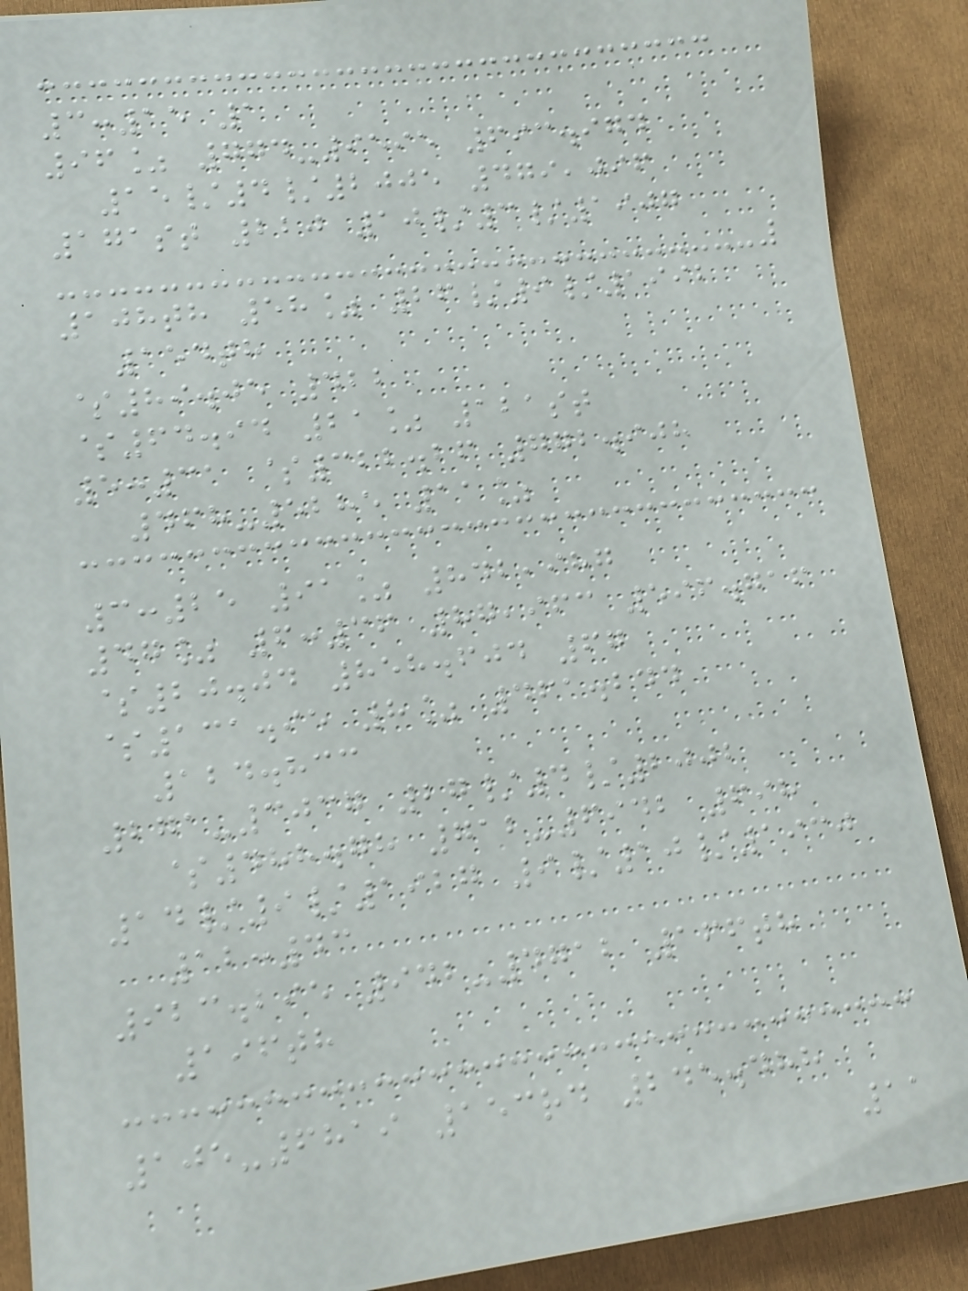3:15 1
96% 774-9595 693.974
15/4/2005 479,096
171st 220 10/3/1907
108th 58% 26/9/1992
154th
$89.05 422
$64.94 21% 121st
5:31 $322.26 772.908
468-5285 11%
3:25 91% 842,987
47% 6:36 87,963 596.716
$20.04 858.604 67
$131.95 8% 461.244
124.833
271-3037 27/4/2002
$488.78 712-6942 698
14/9/1927 9/10/1930
12:43
923.295 942-4712 166th
196th
105-6819 153rd 245.488
11
